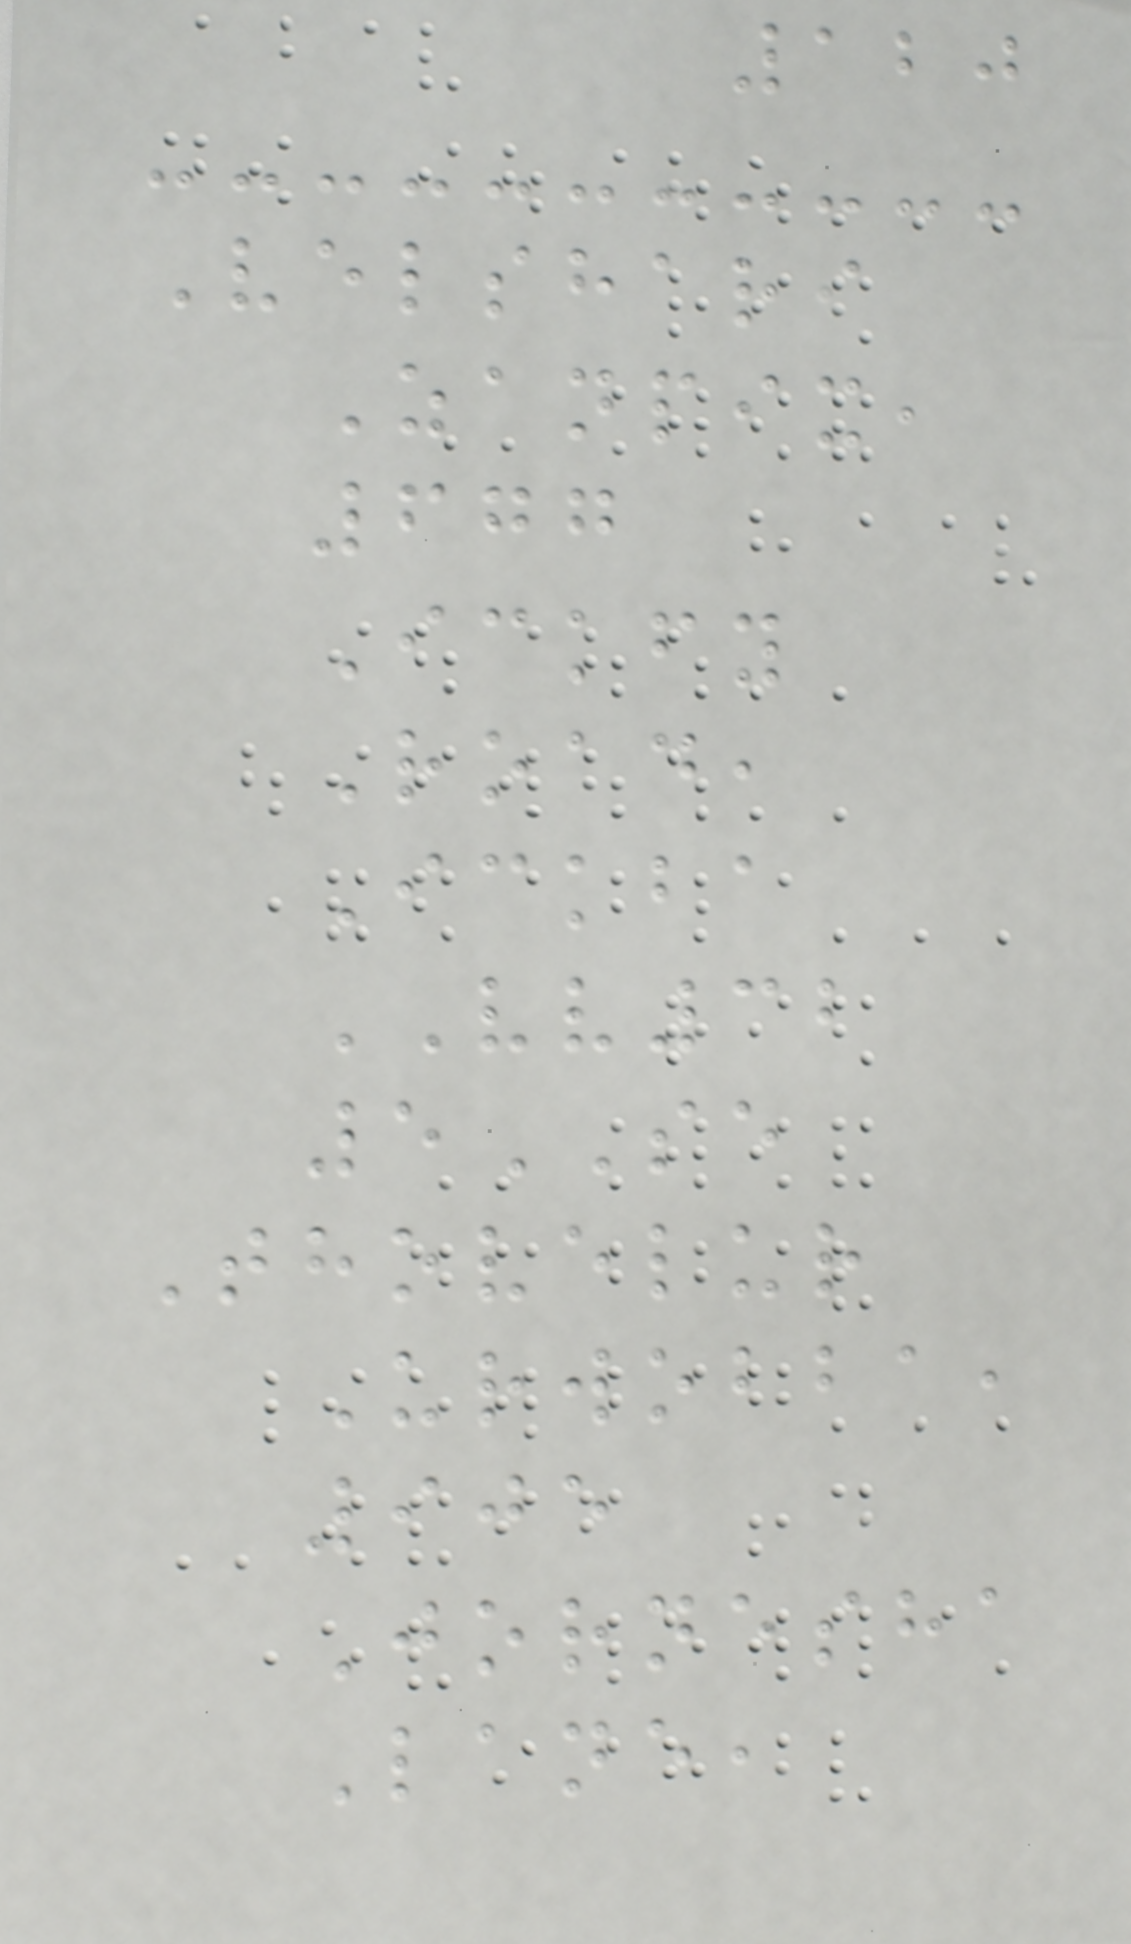120
Velshari
Zanpix,
677
Ickfy
Road,
Ickba
VV32
5SE
Thovelur
Urwobba,
905
Jornesha
Lane,
